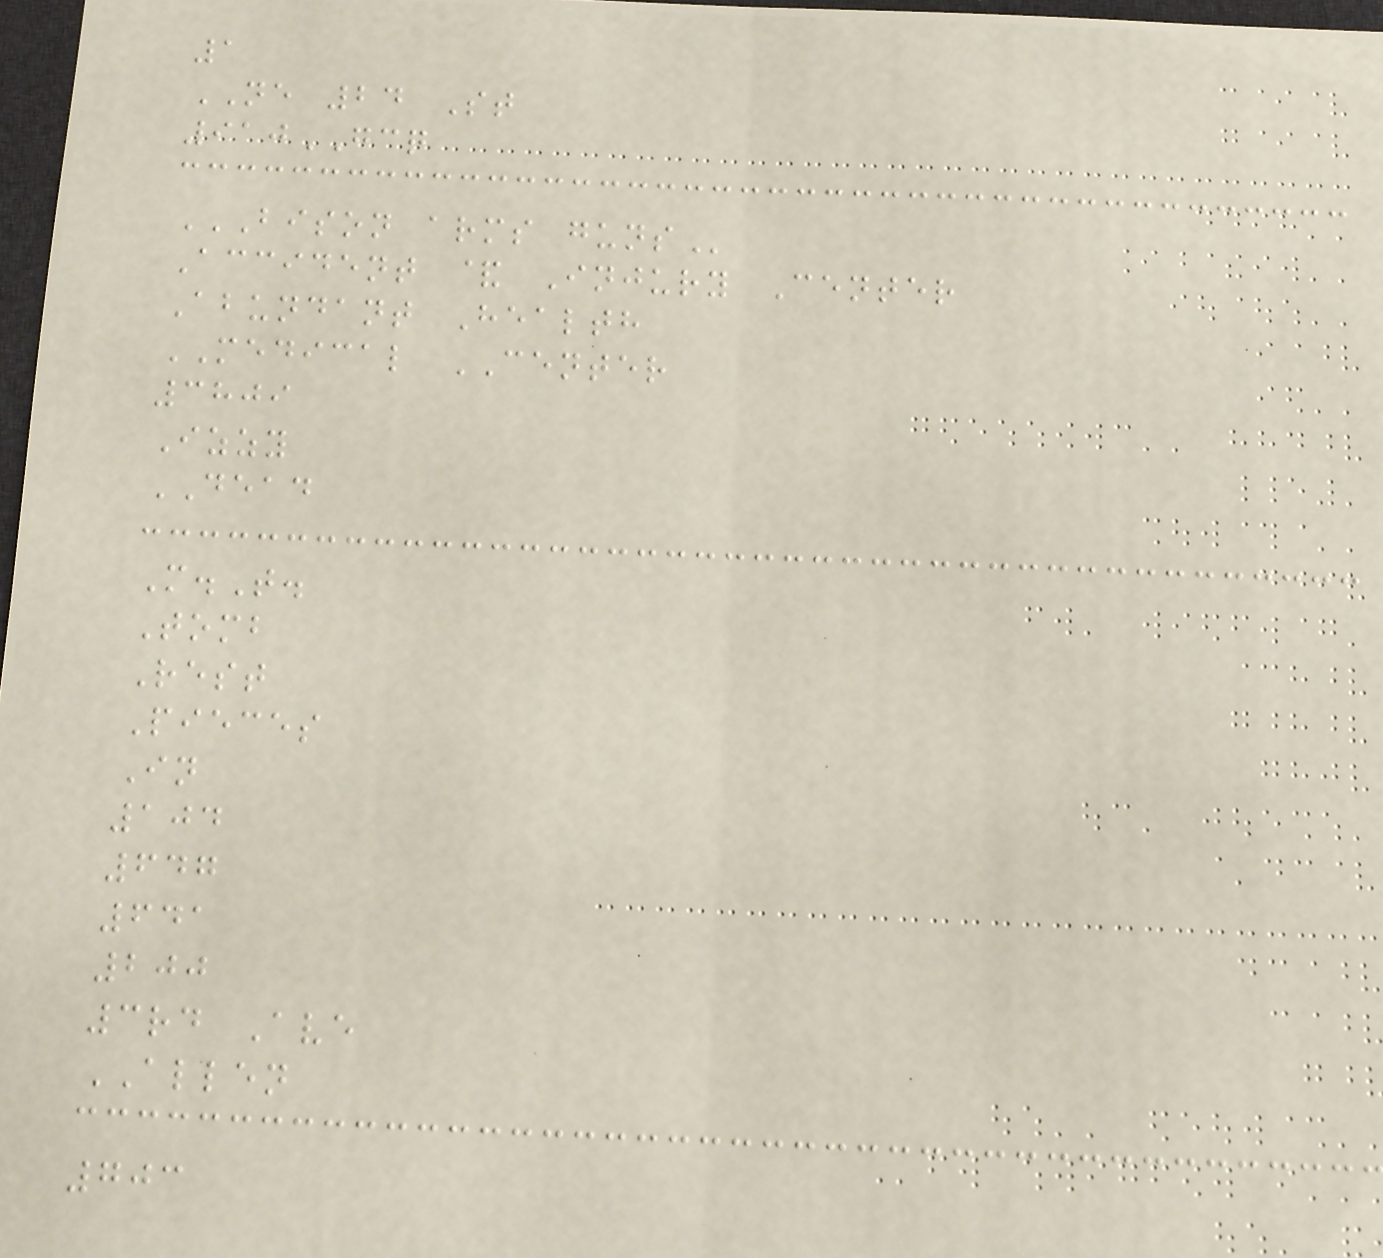1
NE 24 St
910GCQ
BISON ARMS GUNS
Accident & Injury Center
Abundant Health
MEDICAL CENTER
3809
Izzy
DEAD
M.T.
Tomb
Rest
Pieces
In
104
647
641
200
3rd Ave
ALLEN
703
